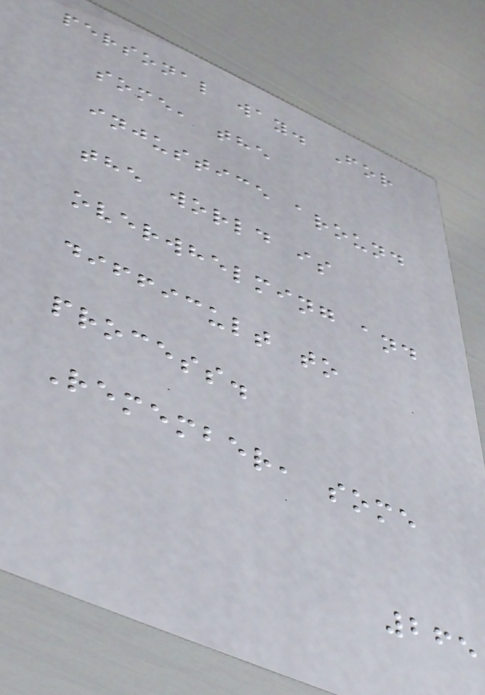personal way. For
some, the
injustice around
the world is
overwhelming and
difficult to
process.
Remember, some
265
